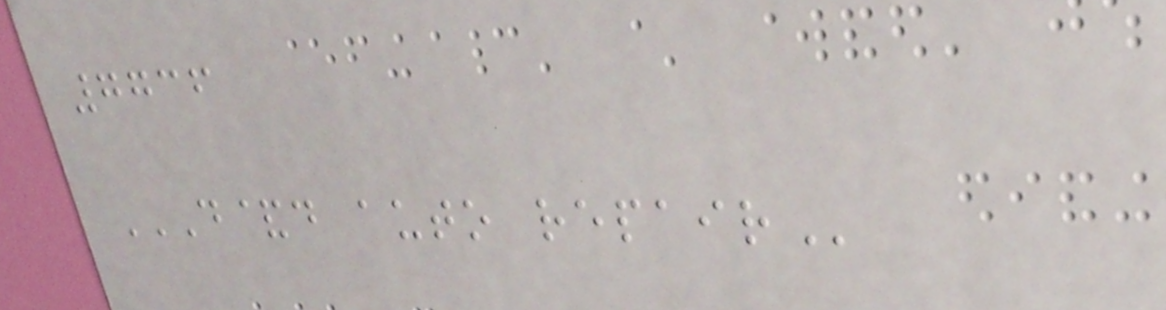7736
D&D AUTO REPAIR
